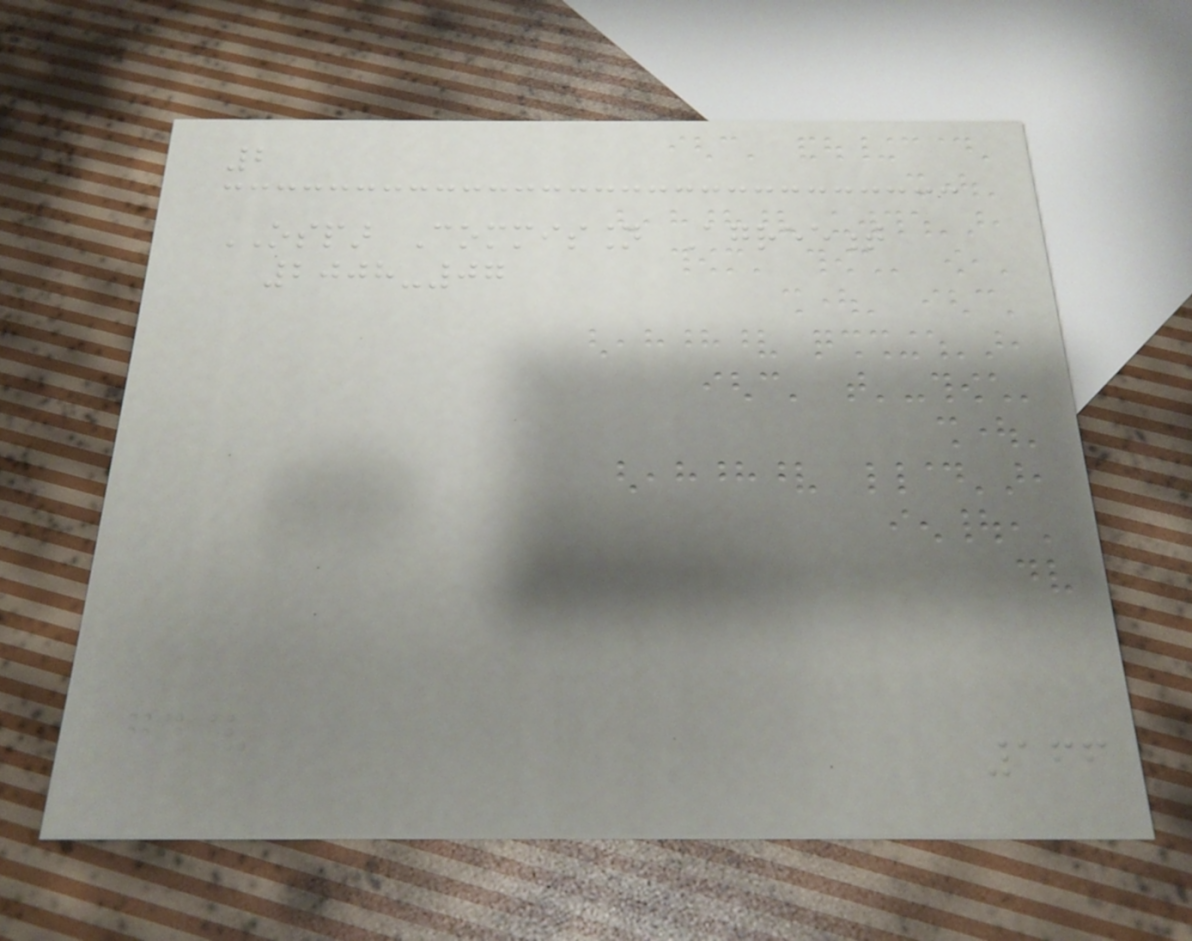2
OSPAR Commission Agreement
2008-07
166
